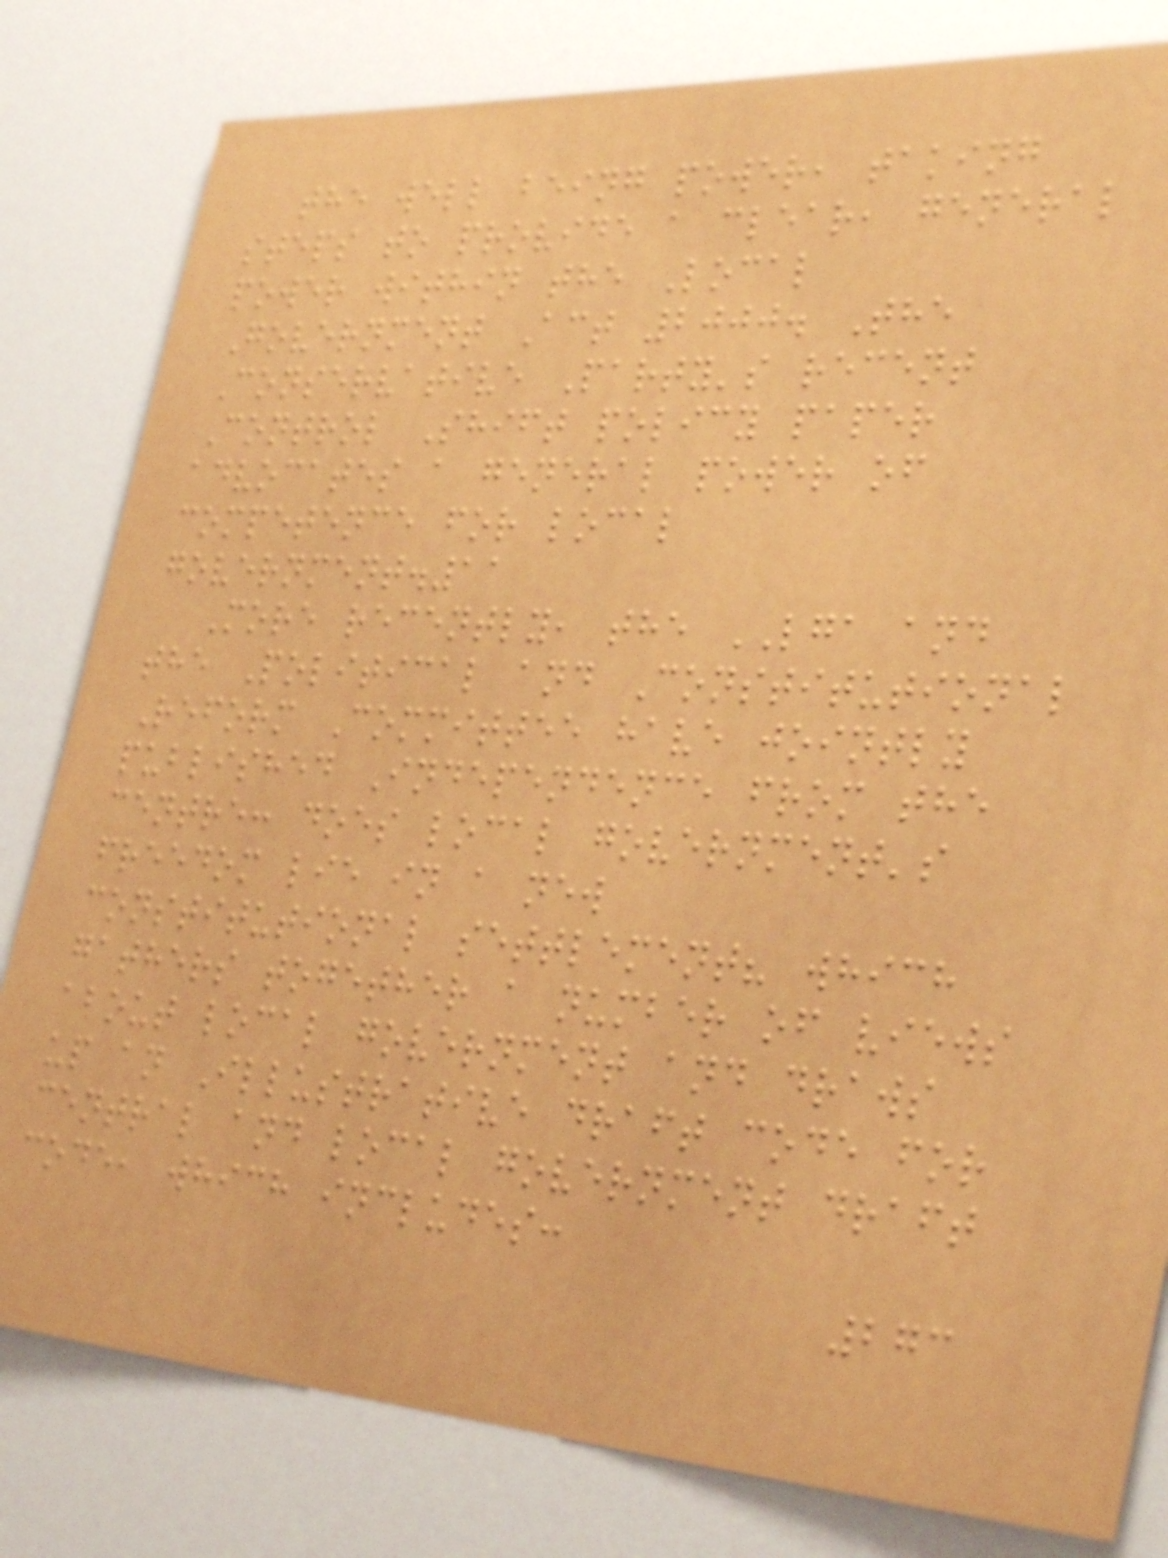the well being power, taking
steps to provide a clear, general
power within the Local
Government Act 2000. The
Conservative Party's recent
Control Shift policy paper
advocates a general power of
competence for local
government.11
More recently, the LGA and
the Political and Constitutional
Reform Committee have jointly
published Independence from the
centre: does local government's
freedom lie in a new
constitutional settlement? which
gathers together a number of views
about local government and draws
up an Illustrative draft code for
central and local government draft
code, which includes:
273
